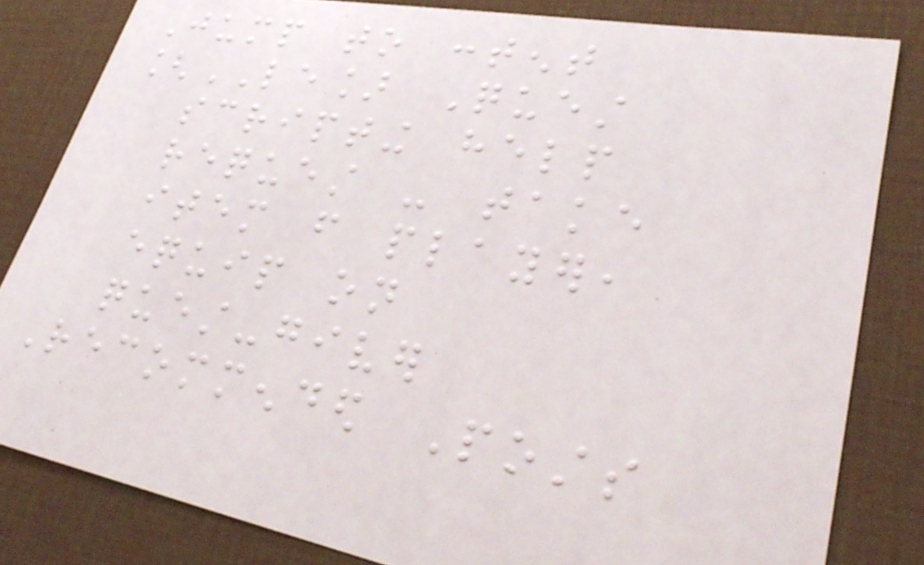Jump to content
[LE] Quest
scripting help
request - take
item from player,
equip on
quest-giver
Recommended Posts
